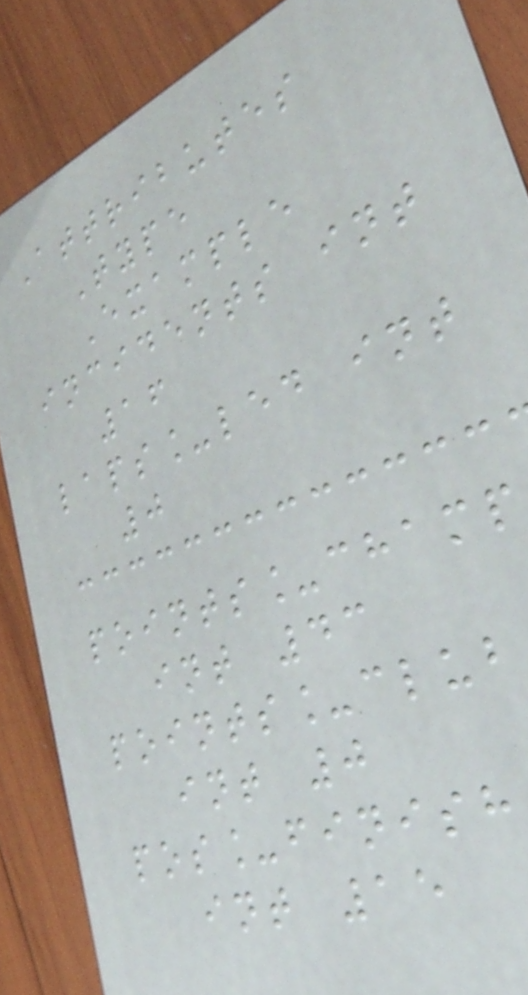Attributes
Type
Example
incidents int
16
laps_led int
0
points_champ
int 43
points_club
int 0
pos_finish
int 15
